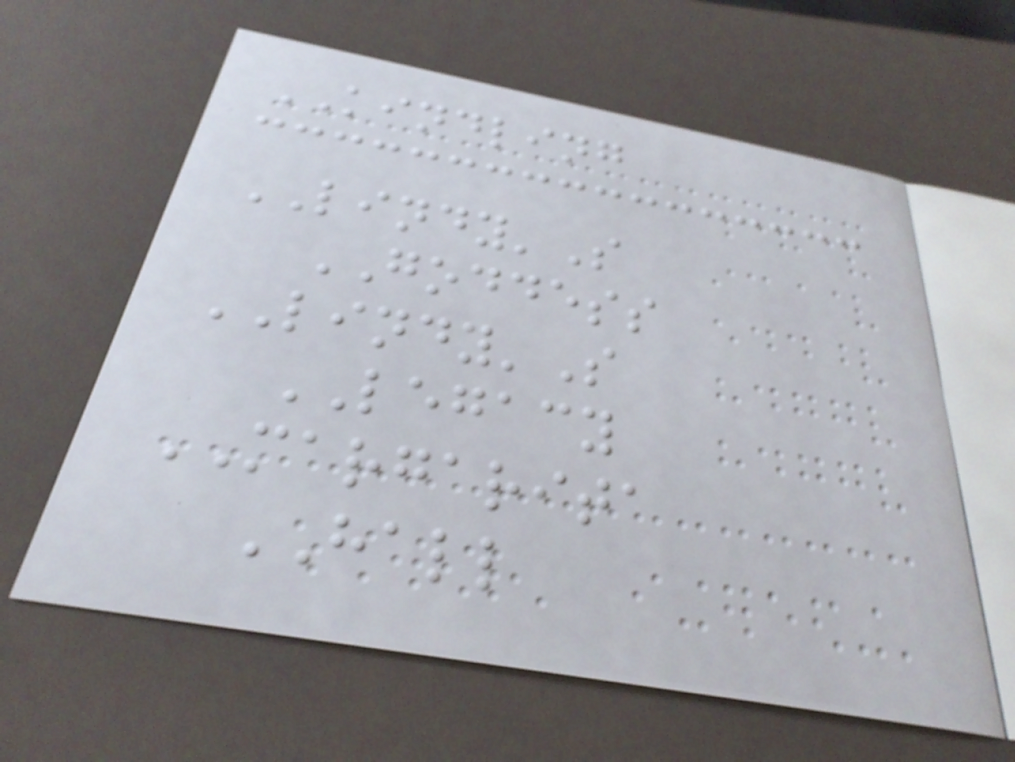KINDLING
LINDY'S
GODDESS
LINDY'S
LEGACY
MARGARITA
HALL
